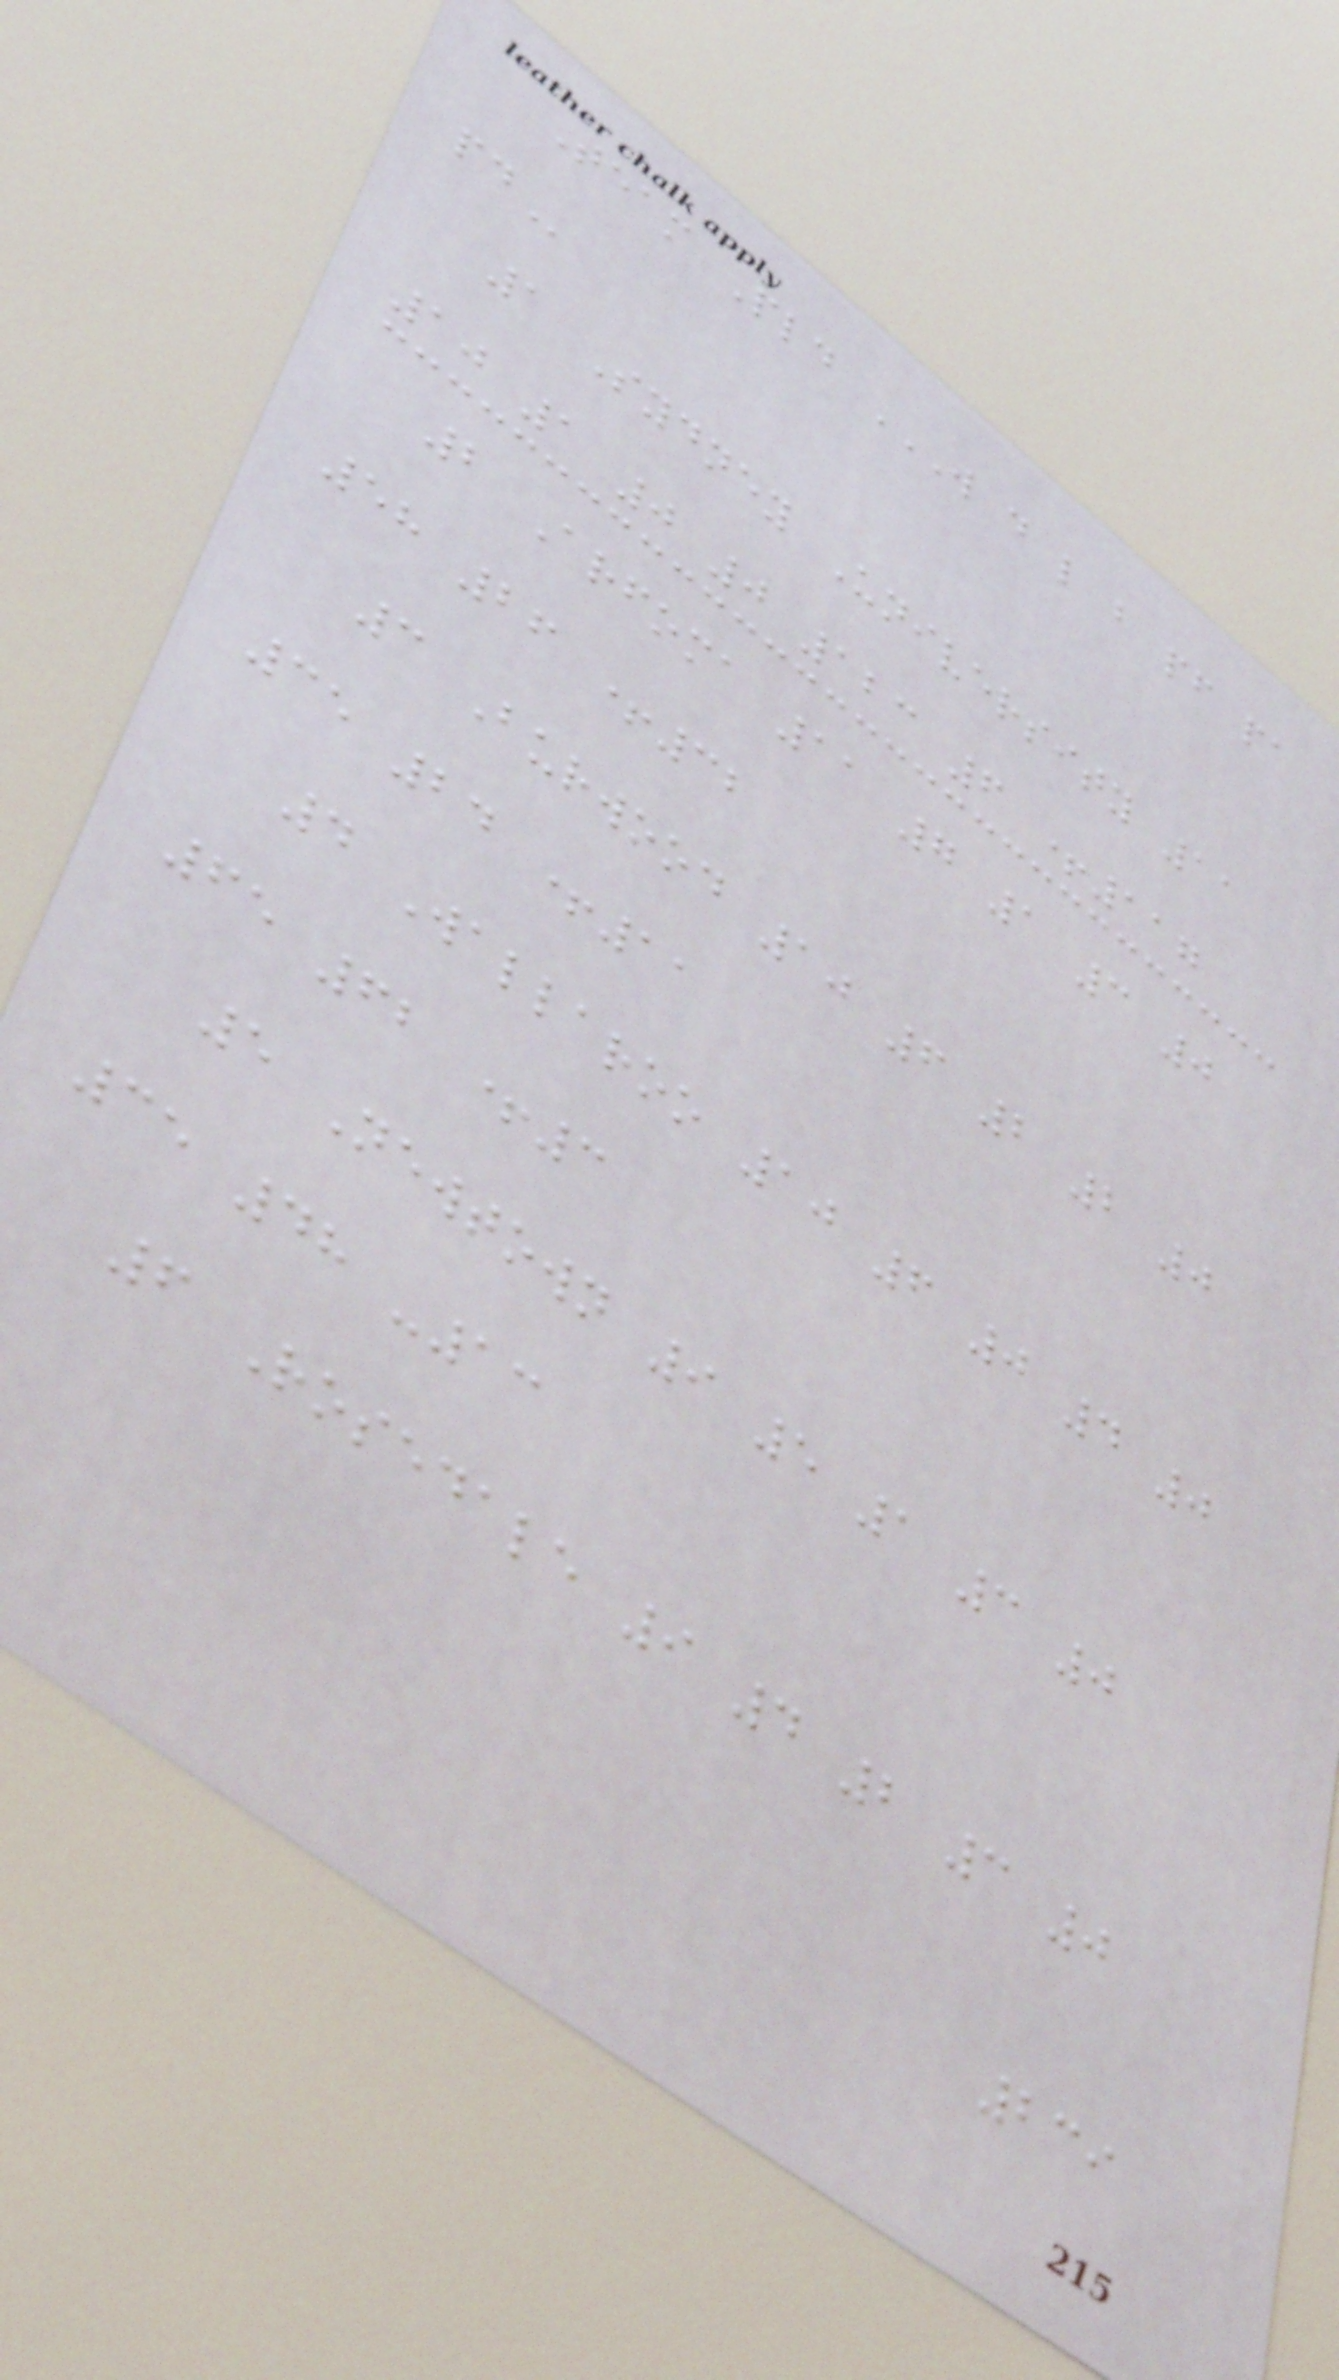Team Pld W D L B PF PA
PD
1 Sydney University 11
10 1 0 0 123 6 +117
2 Arfoma 11 7 1 3 0
58 26 +32
3 Burwood 10 6 2 2 0
35 24 +11
4 Wallaroo 10 6 0 4 0
65 62 +3
5 Newtown 9 5 1 3 0
35 48 -13
6 Rosedale 9 4 2 3 0
239
